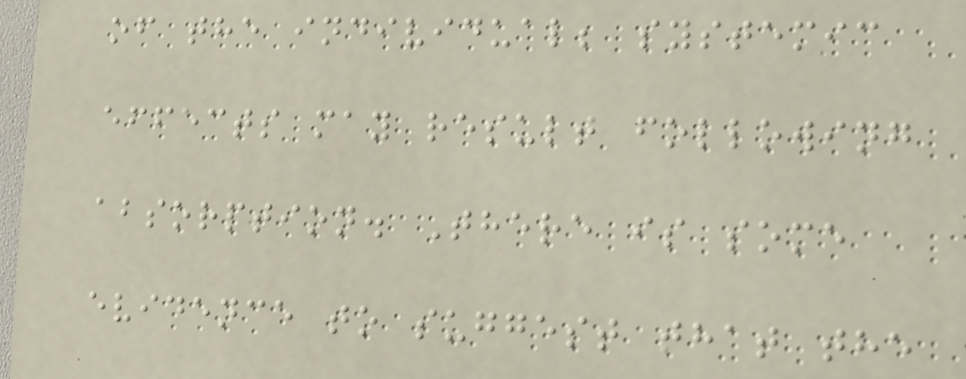of the individual; systemic
effects may result following
absorption. There is some
evidence to suggest that the
